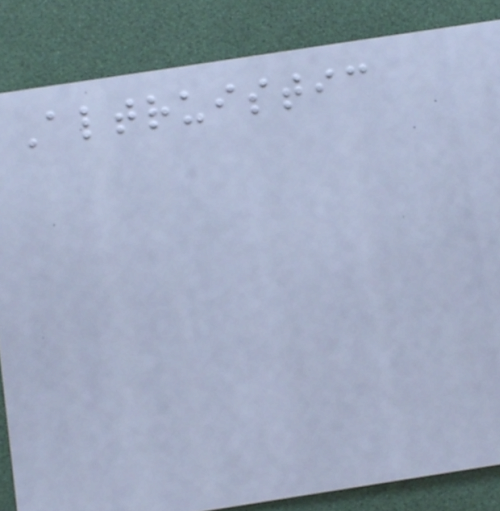Altruistic
